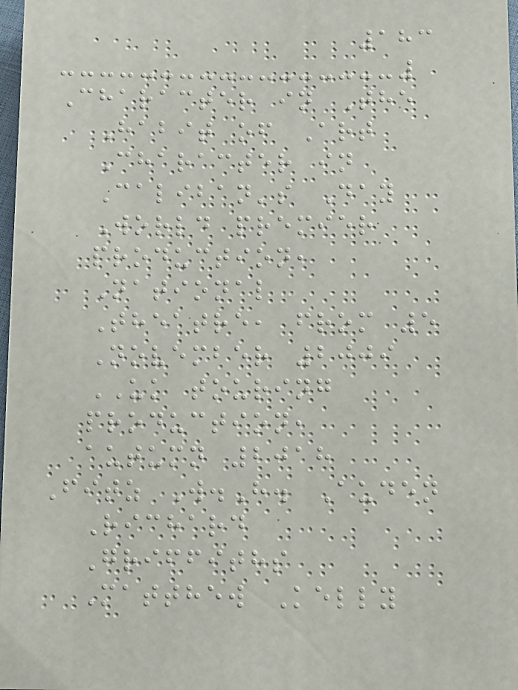183
Character in The
Habit of Art
Character in
Caliban's Day
World premier
production,
National
Theatre, from 5
November 2009
UK touring
production,
autumn 2018
Fitz W.H. Auden
Richard
Griffiths
Matthew Kelly
